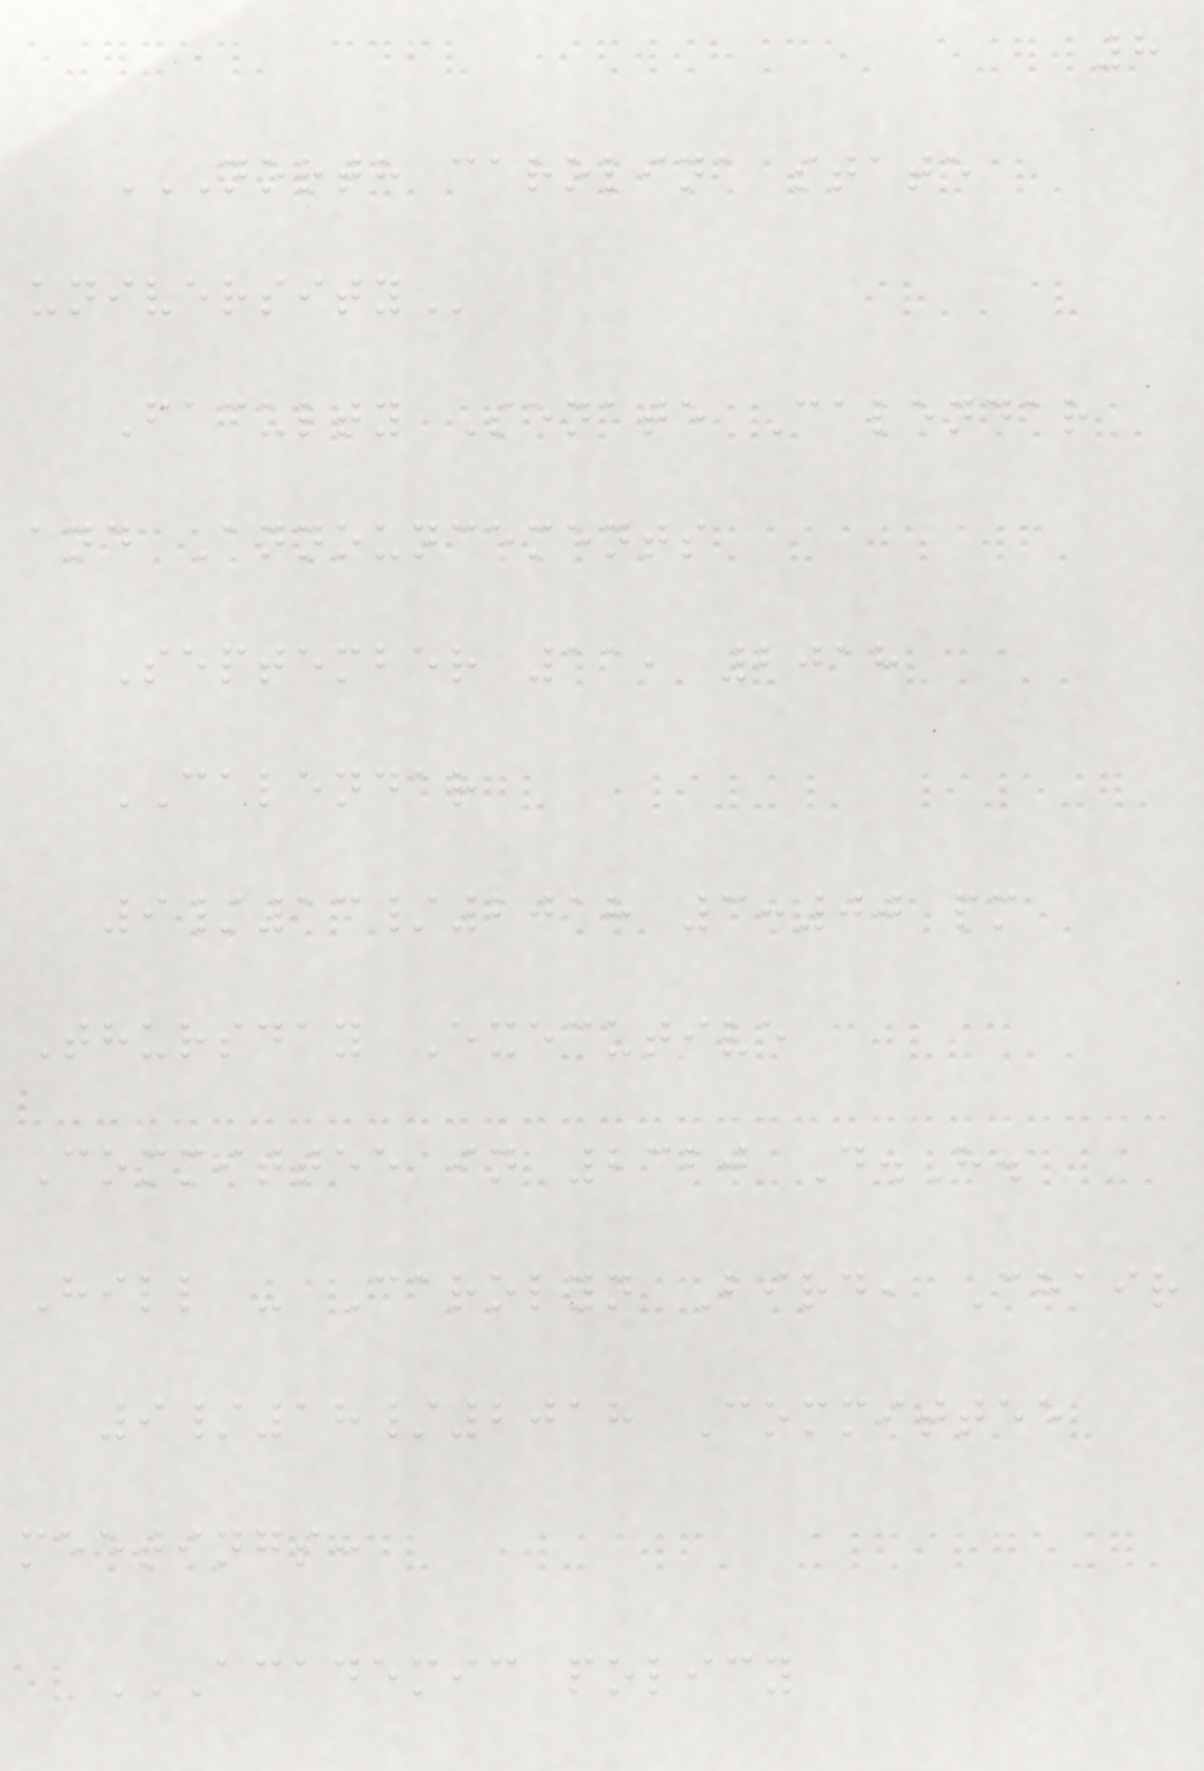8
NORTH CAROLINA STATE
UNIVERSITY
Faculty Senate Calendar
and Announcements
September 11, 2018
CALENDAR
9/13/2018 3:00 pm
Thursday Executive
Committee in 2320 D.H.
Hill - Carolyn Bird, Chair
9/18/2018 Committee
meetings:
ACADEMIC POLICY
